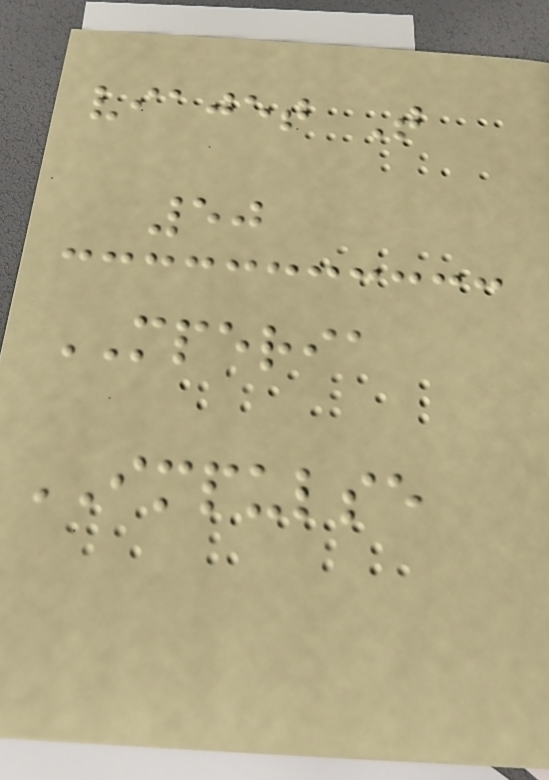viajet T
50
MPERIA
IMPULSE
